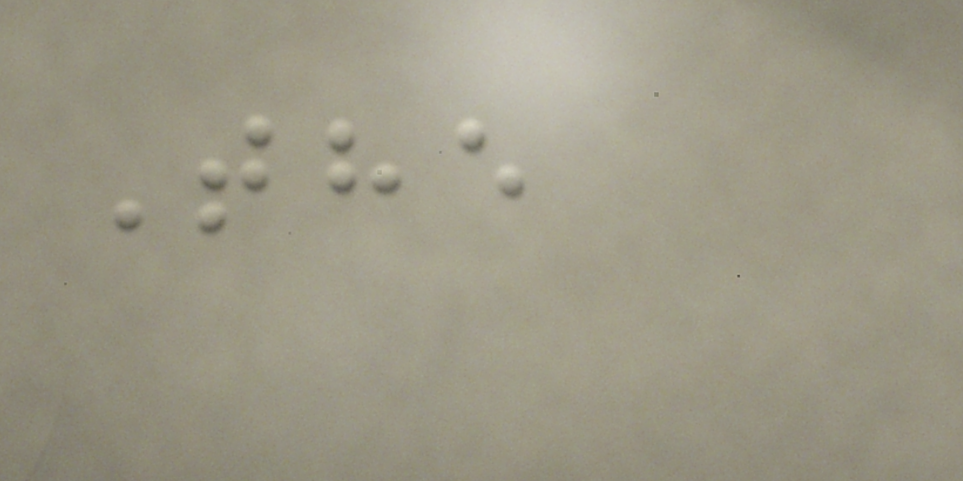The
